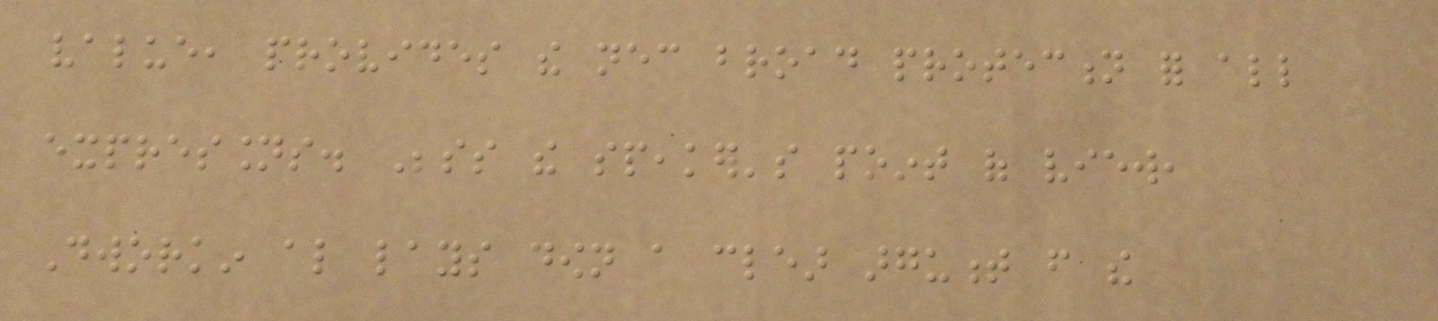value, provides the necessary broad protection for all
expressions. Besides the speaker's point of view,
Dworkin also lays down a clear argument from the
